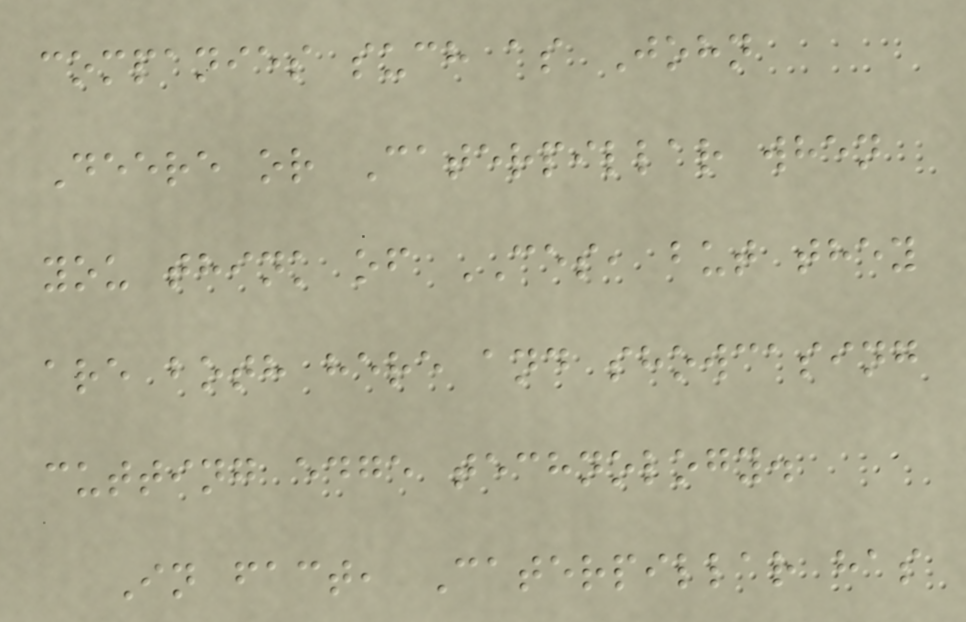companies such as John
Deere or Caterpillar when
you think of CES, but they
are both here and showcasing
cutting edge technology.
In fact, Caterpillar has
